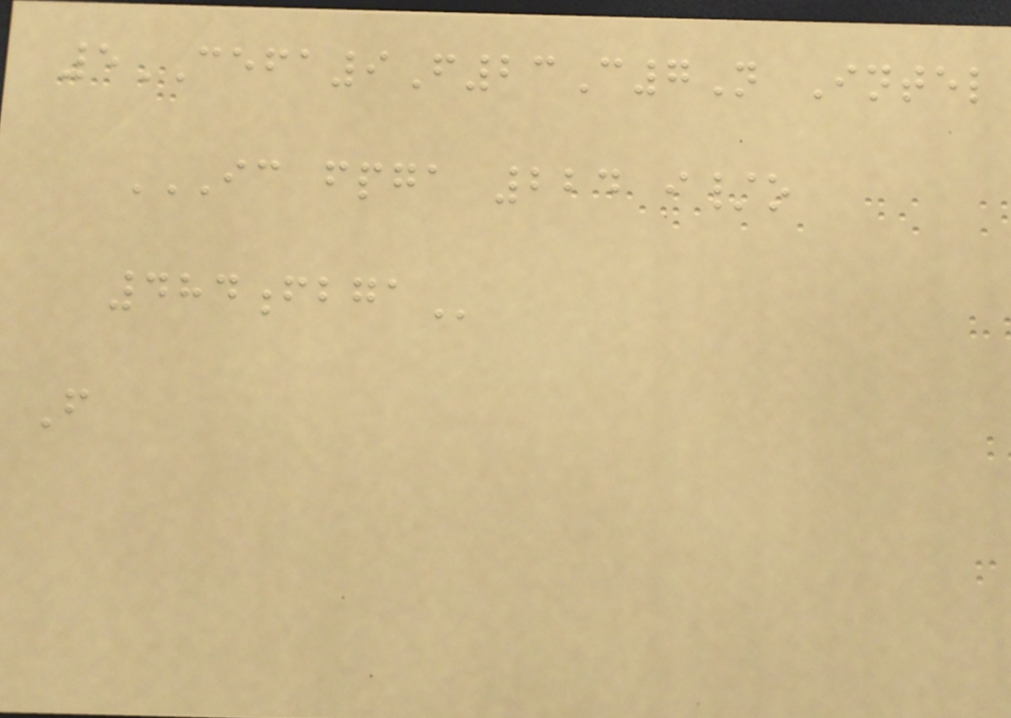5CEFA9F23C7N Intel
IC FPGA 224 I/O
484FBGA
F
